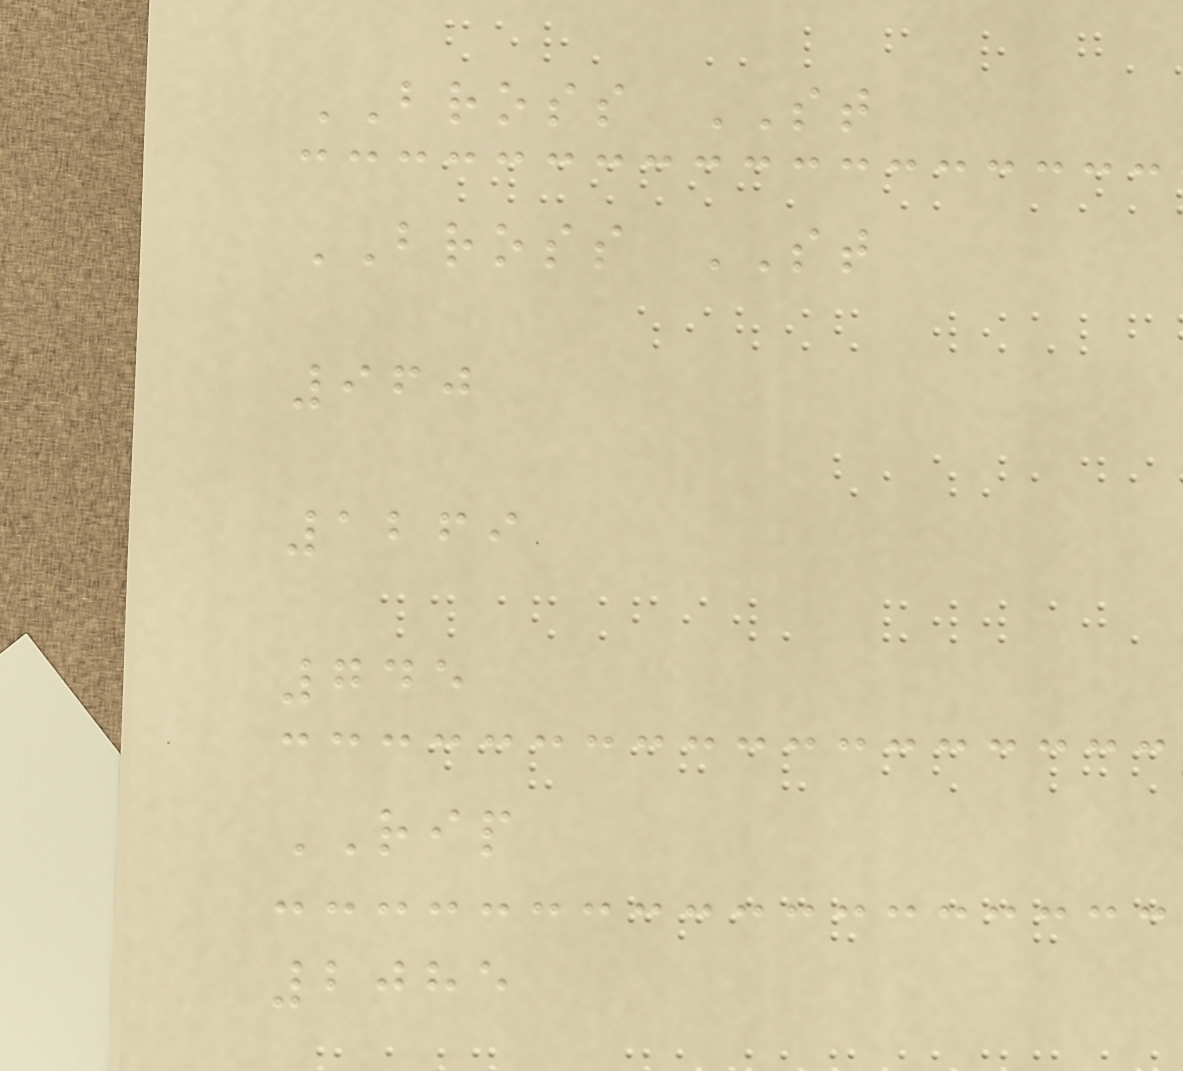BROSS ST
BROSS ST
960
1269
745
RIP
2085
